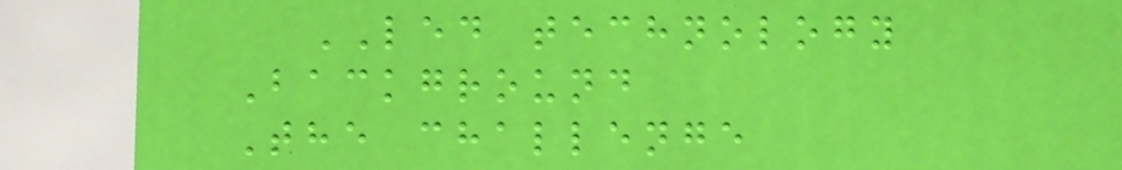LED technology
Background
The challenge
